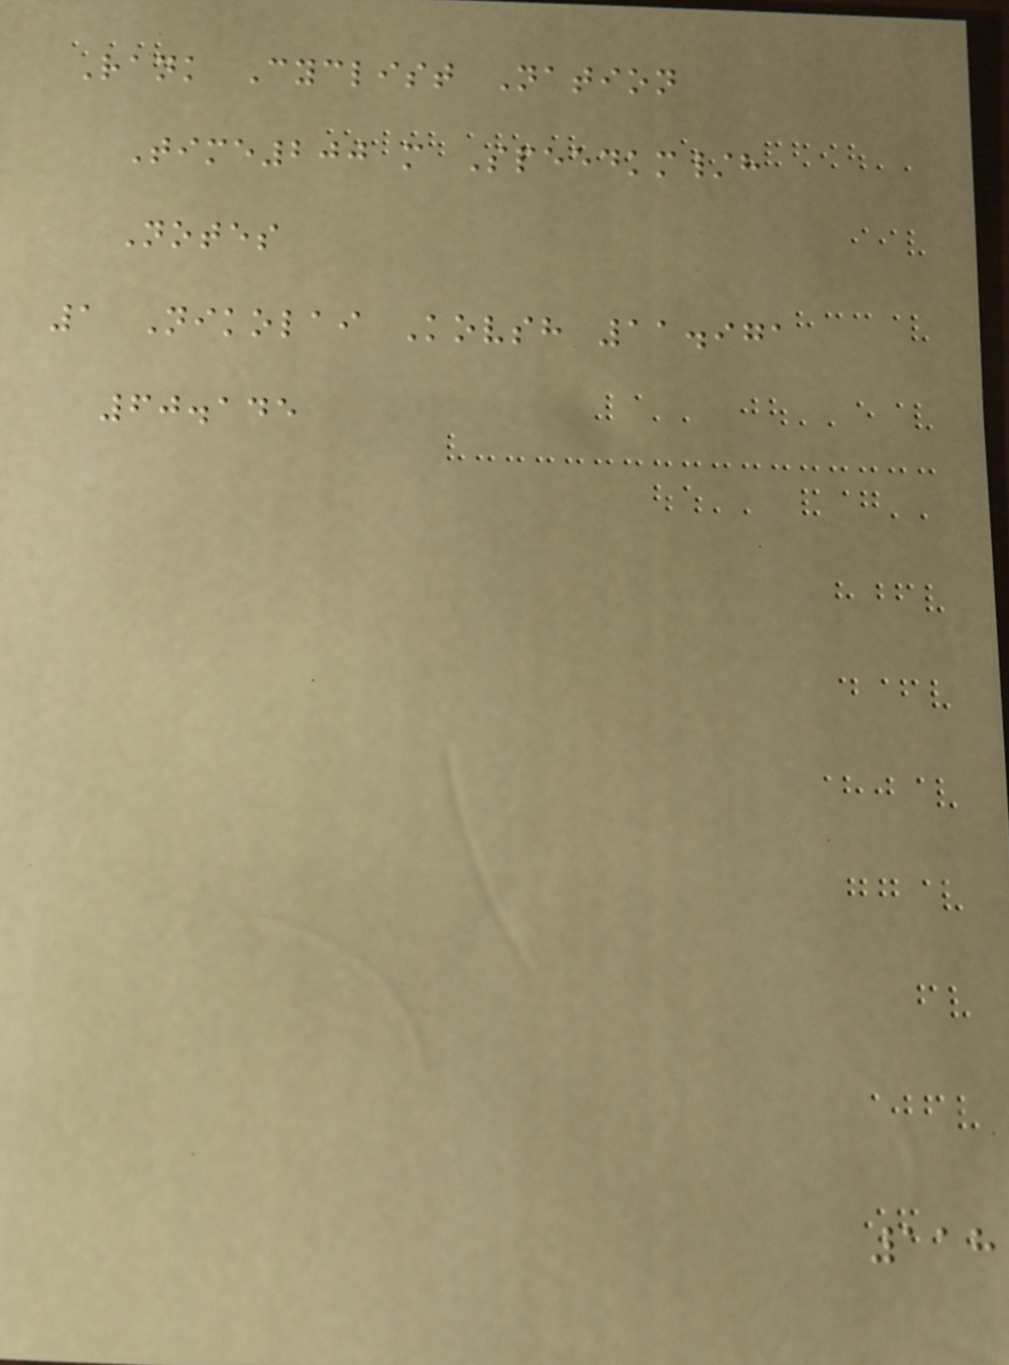Rank Cyclist Nation
Time200 m Speedkm/h
Notes
1 Nikolai Kovsh 11.971
60.145
118
